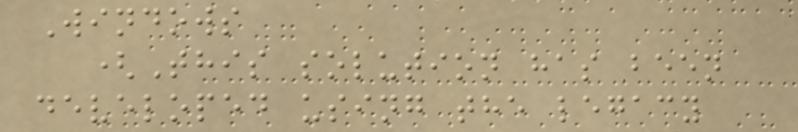Windows
(This solution has been
developed using the legacy
